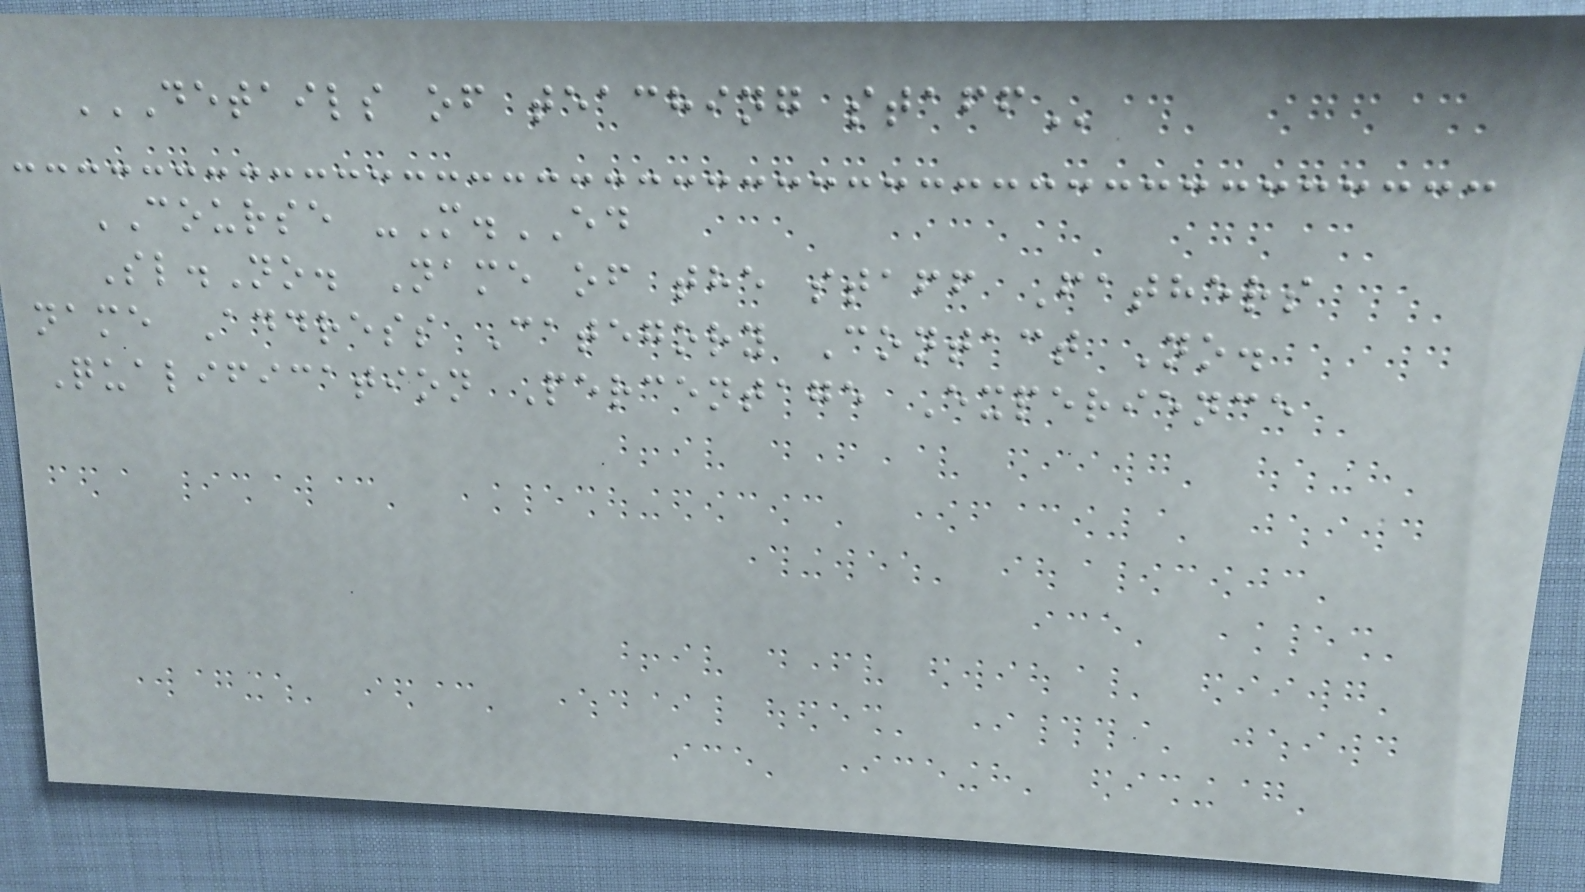DETAILS OF TEACHING STAFF
COURSE -M.ED
Sl.No. Name of the staff Fathers
name Address Category Contact No.
Qualification Percentage Experience
